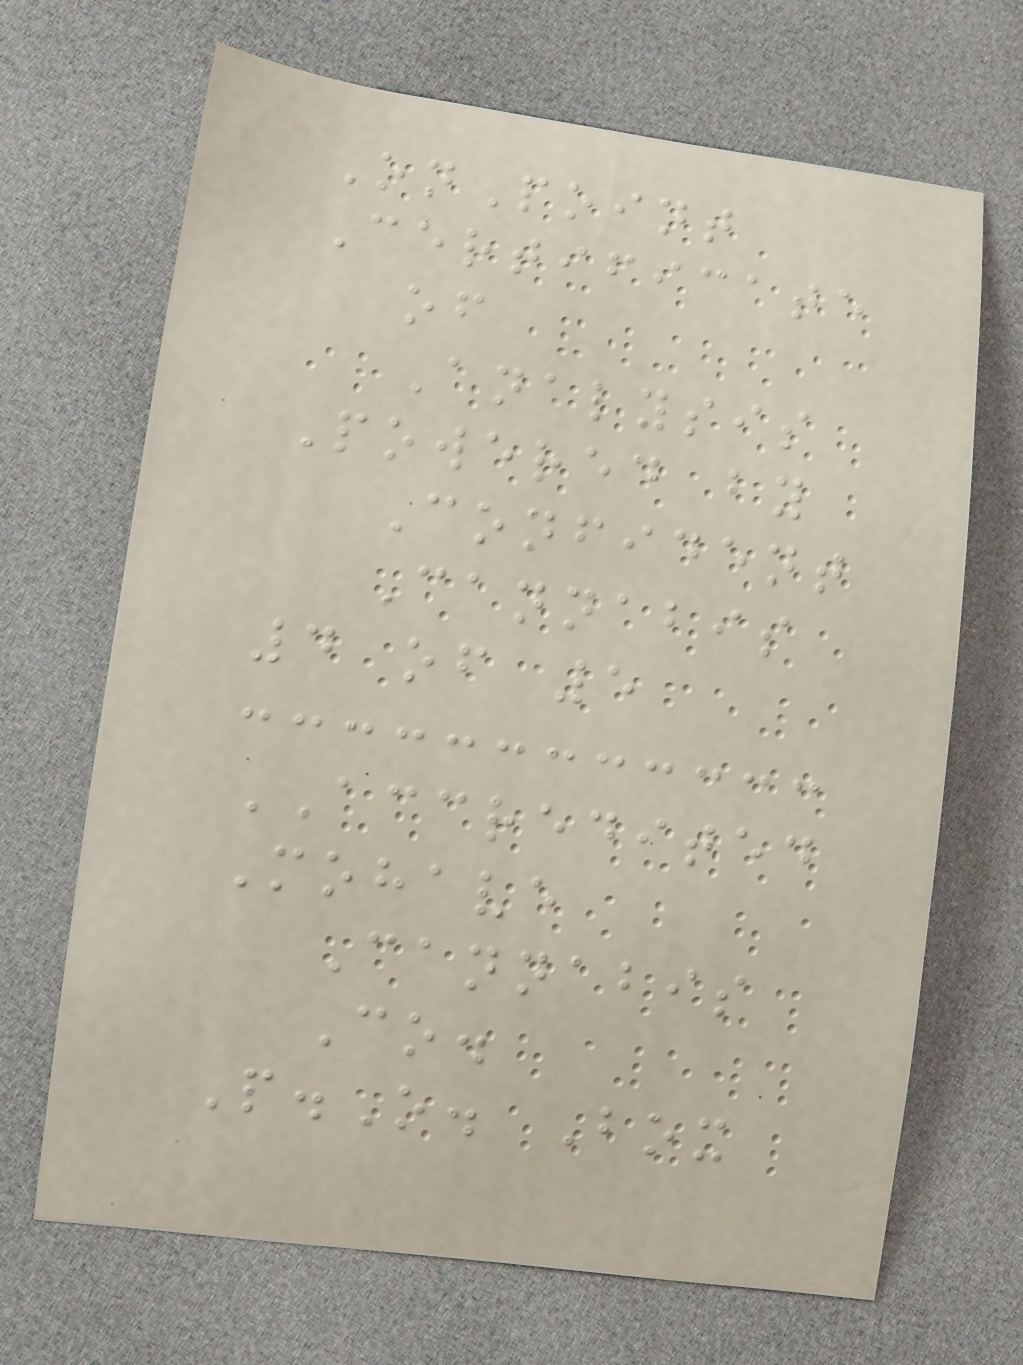OnPoint
Certificate
of
Analysis
Powered by
Confident
Cannabis
4 of 5
ACCREDITED
Mohave
Cannabis
Co.
P.O. Box
